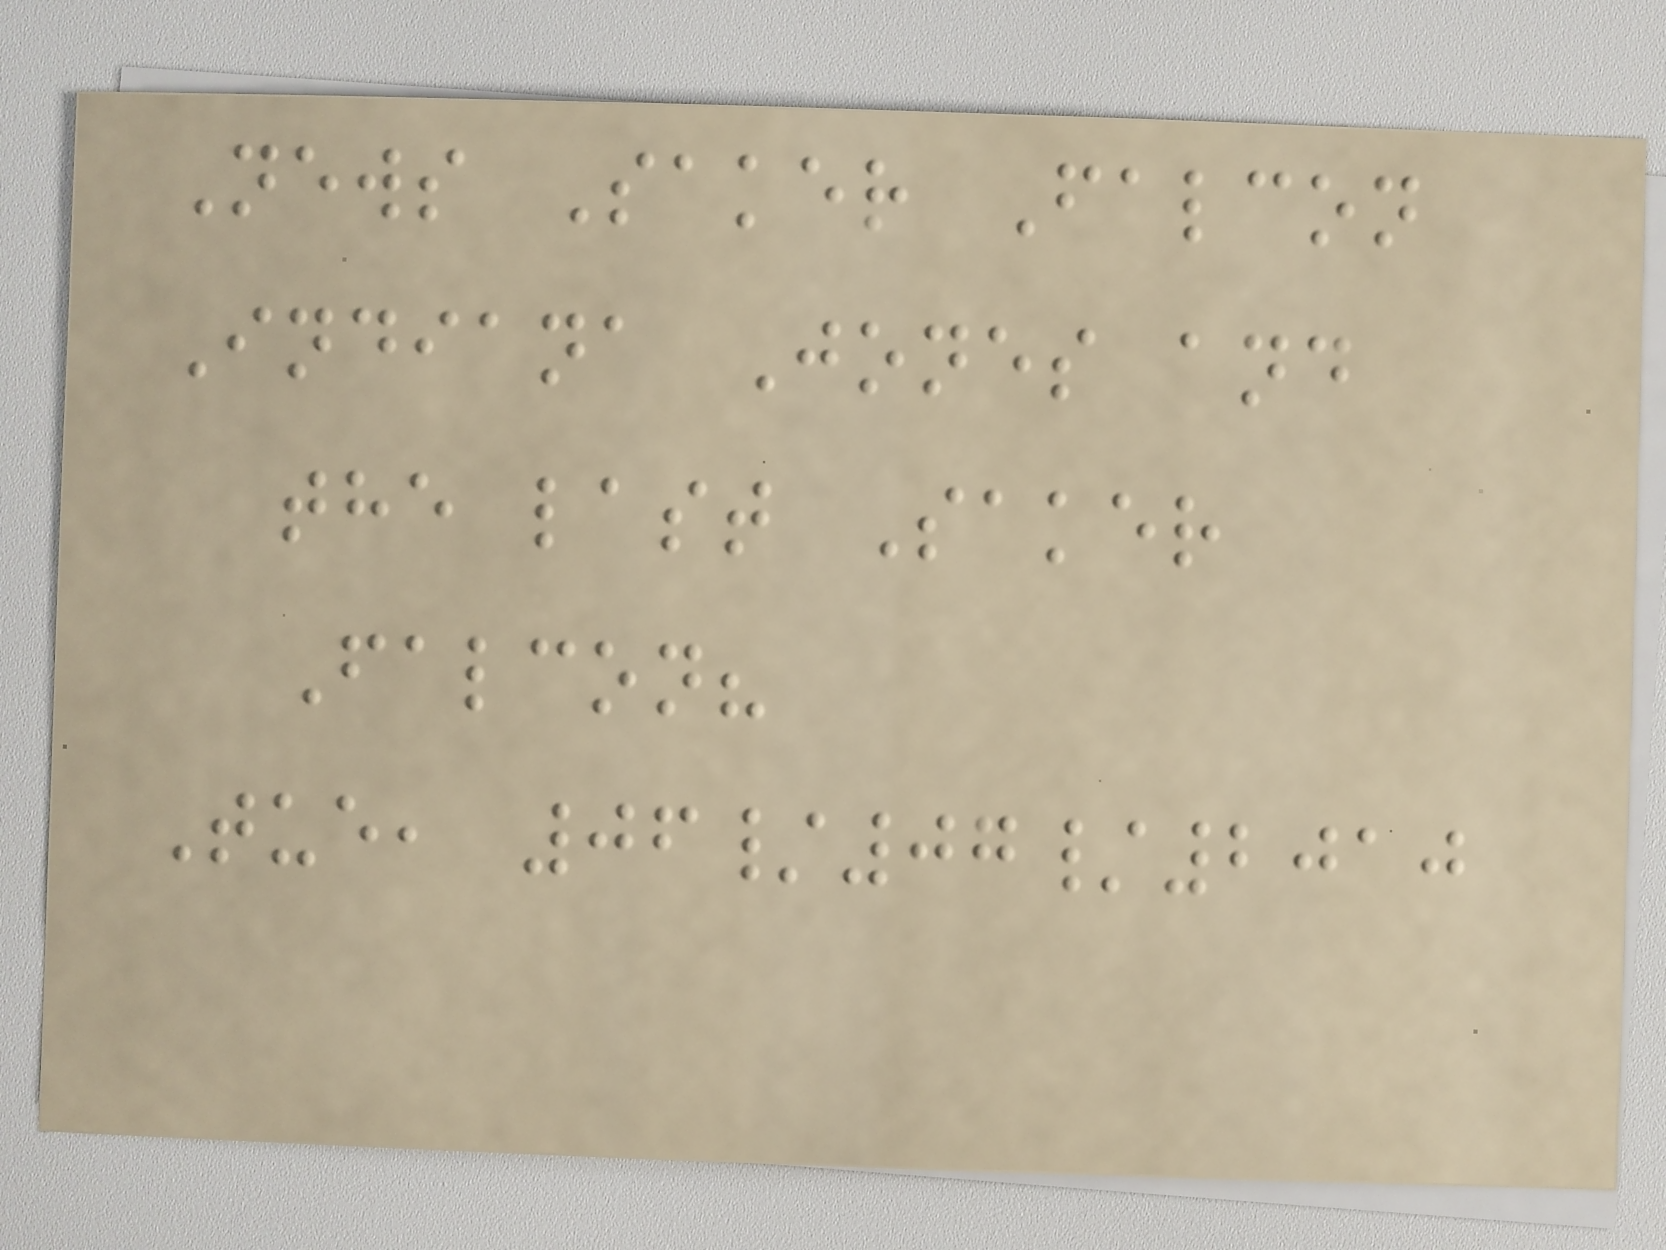News Saker Falcon
Indiana Jones and
the last Saker
Falcon?
Tue, 06/07/2010
